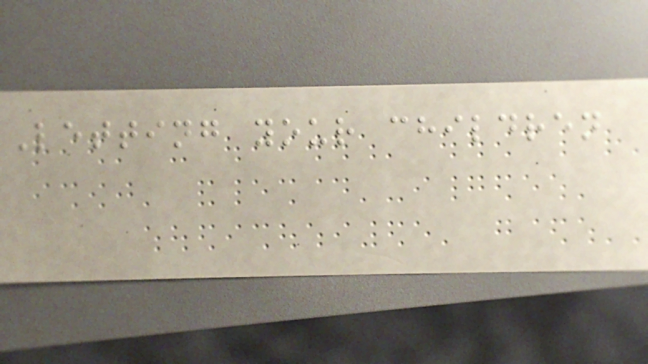Letting your children
